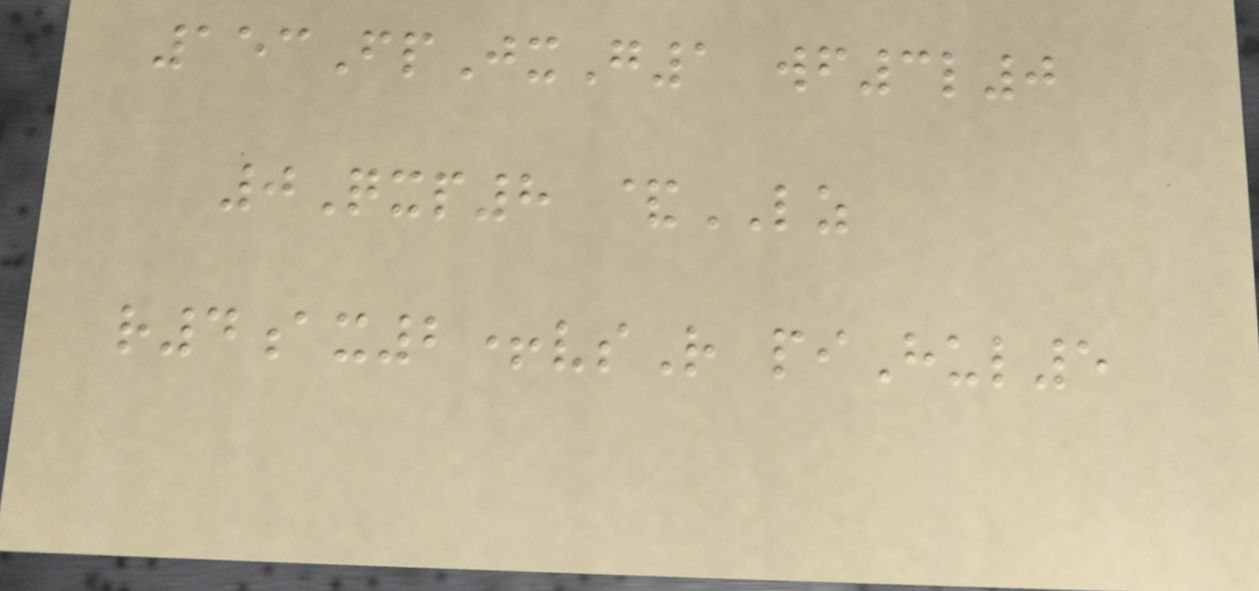153FpJxG1 wf3l0
0Qxp8 &LZ
r4ax2+vsR piHul5
